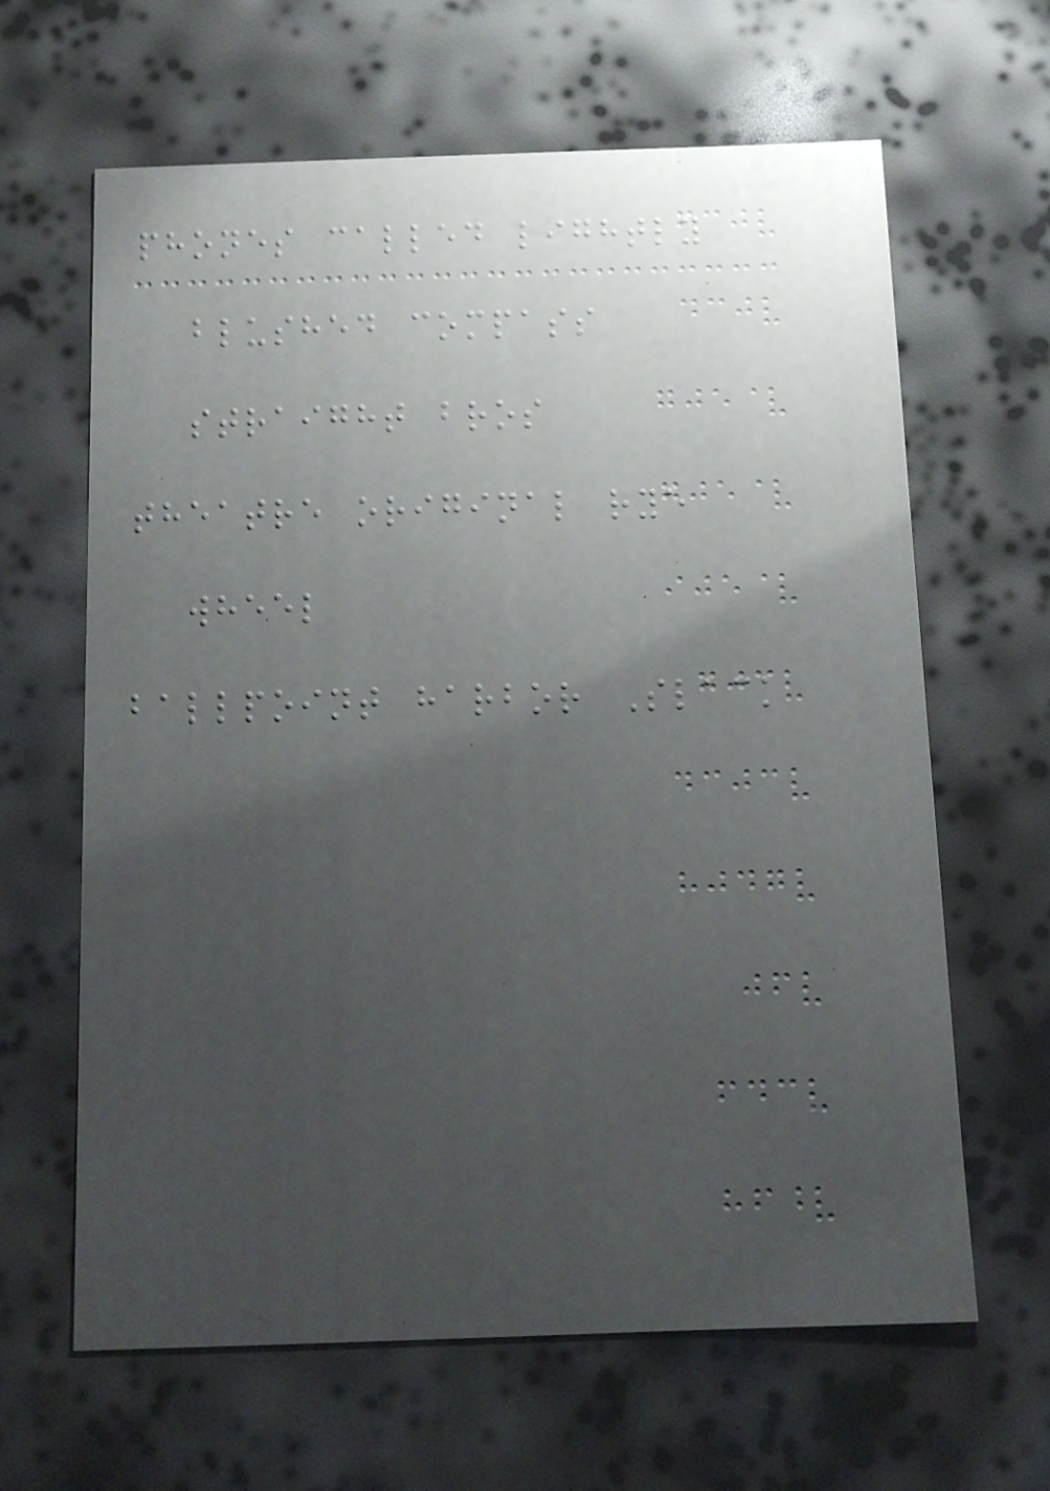phones called lightly
blushed compass
straight bros
theatre original rye
wheel
ballpoint harbor Slack
